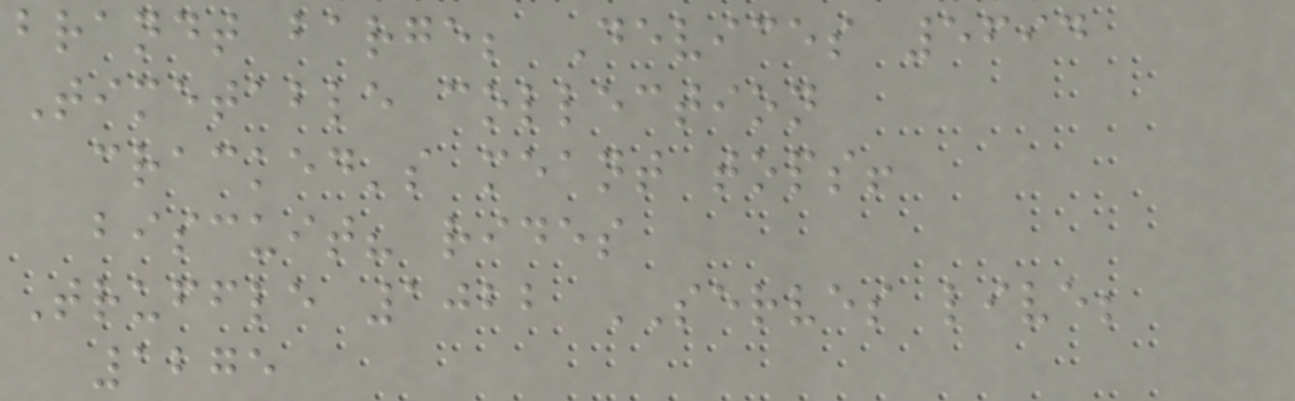brandt barge; Devices 5694
Timetable collection
cracked's meant tops!
biscuit? rides
Truffle 1022 SERVES live;
1275
